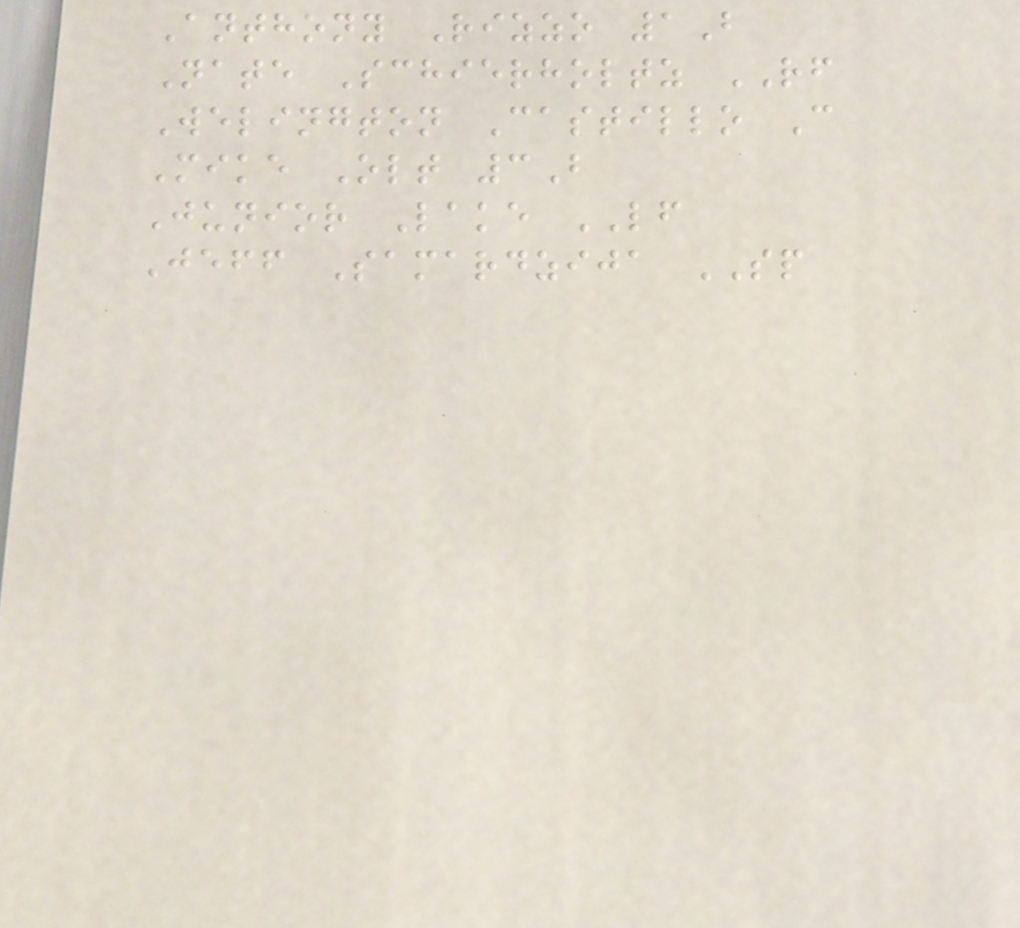Anthony Rizzo 1B
Nate Schierholtz RF
Welington Castillo C
Mike Olt 3B
Junior Lake LF
Jeff Samardzija SP
